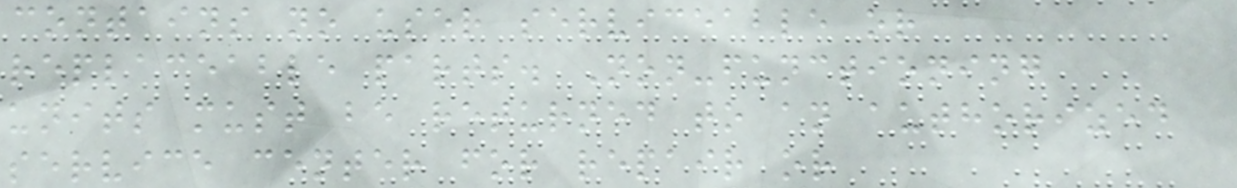contains no user serviceable or
replaceable parts. Non-functioning
units must be returned to an authorized
service center for repair or
